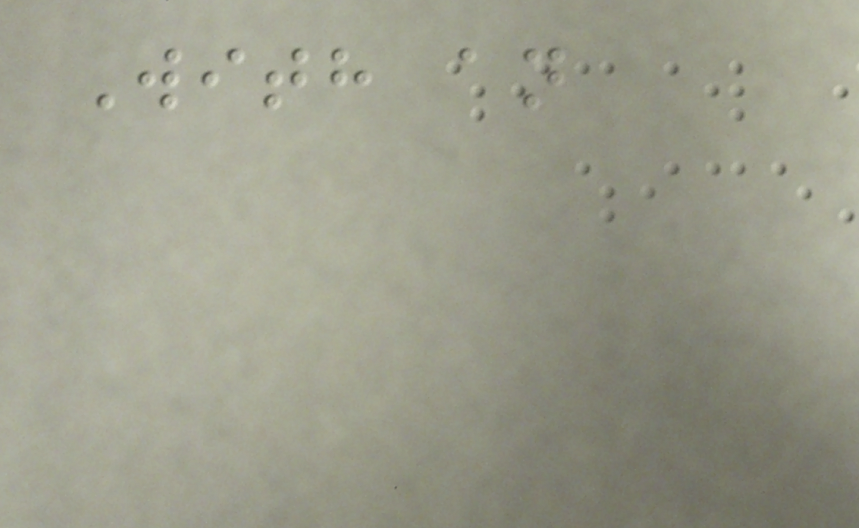With an
